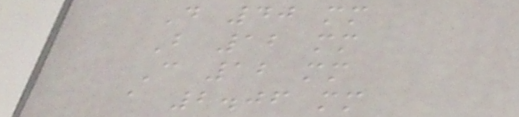D 40 mm
B 12 mm
C 12 mm
a 2.06 mm
